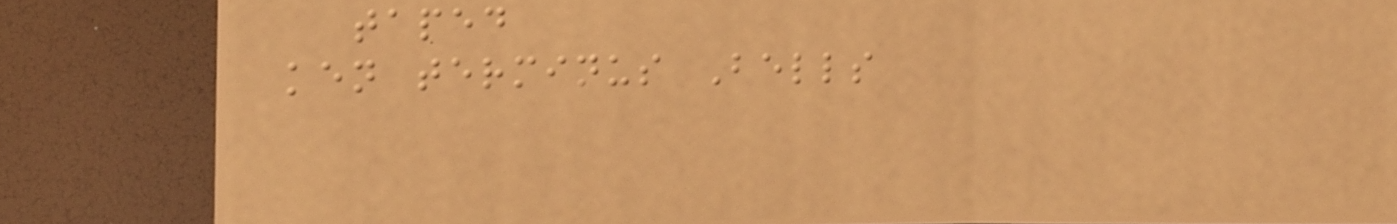taped
ken terminus Bells
